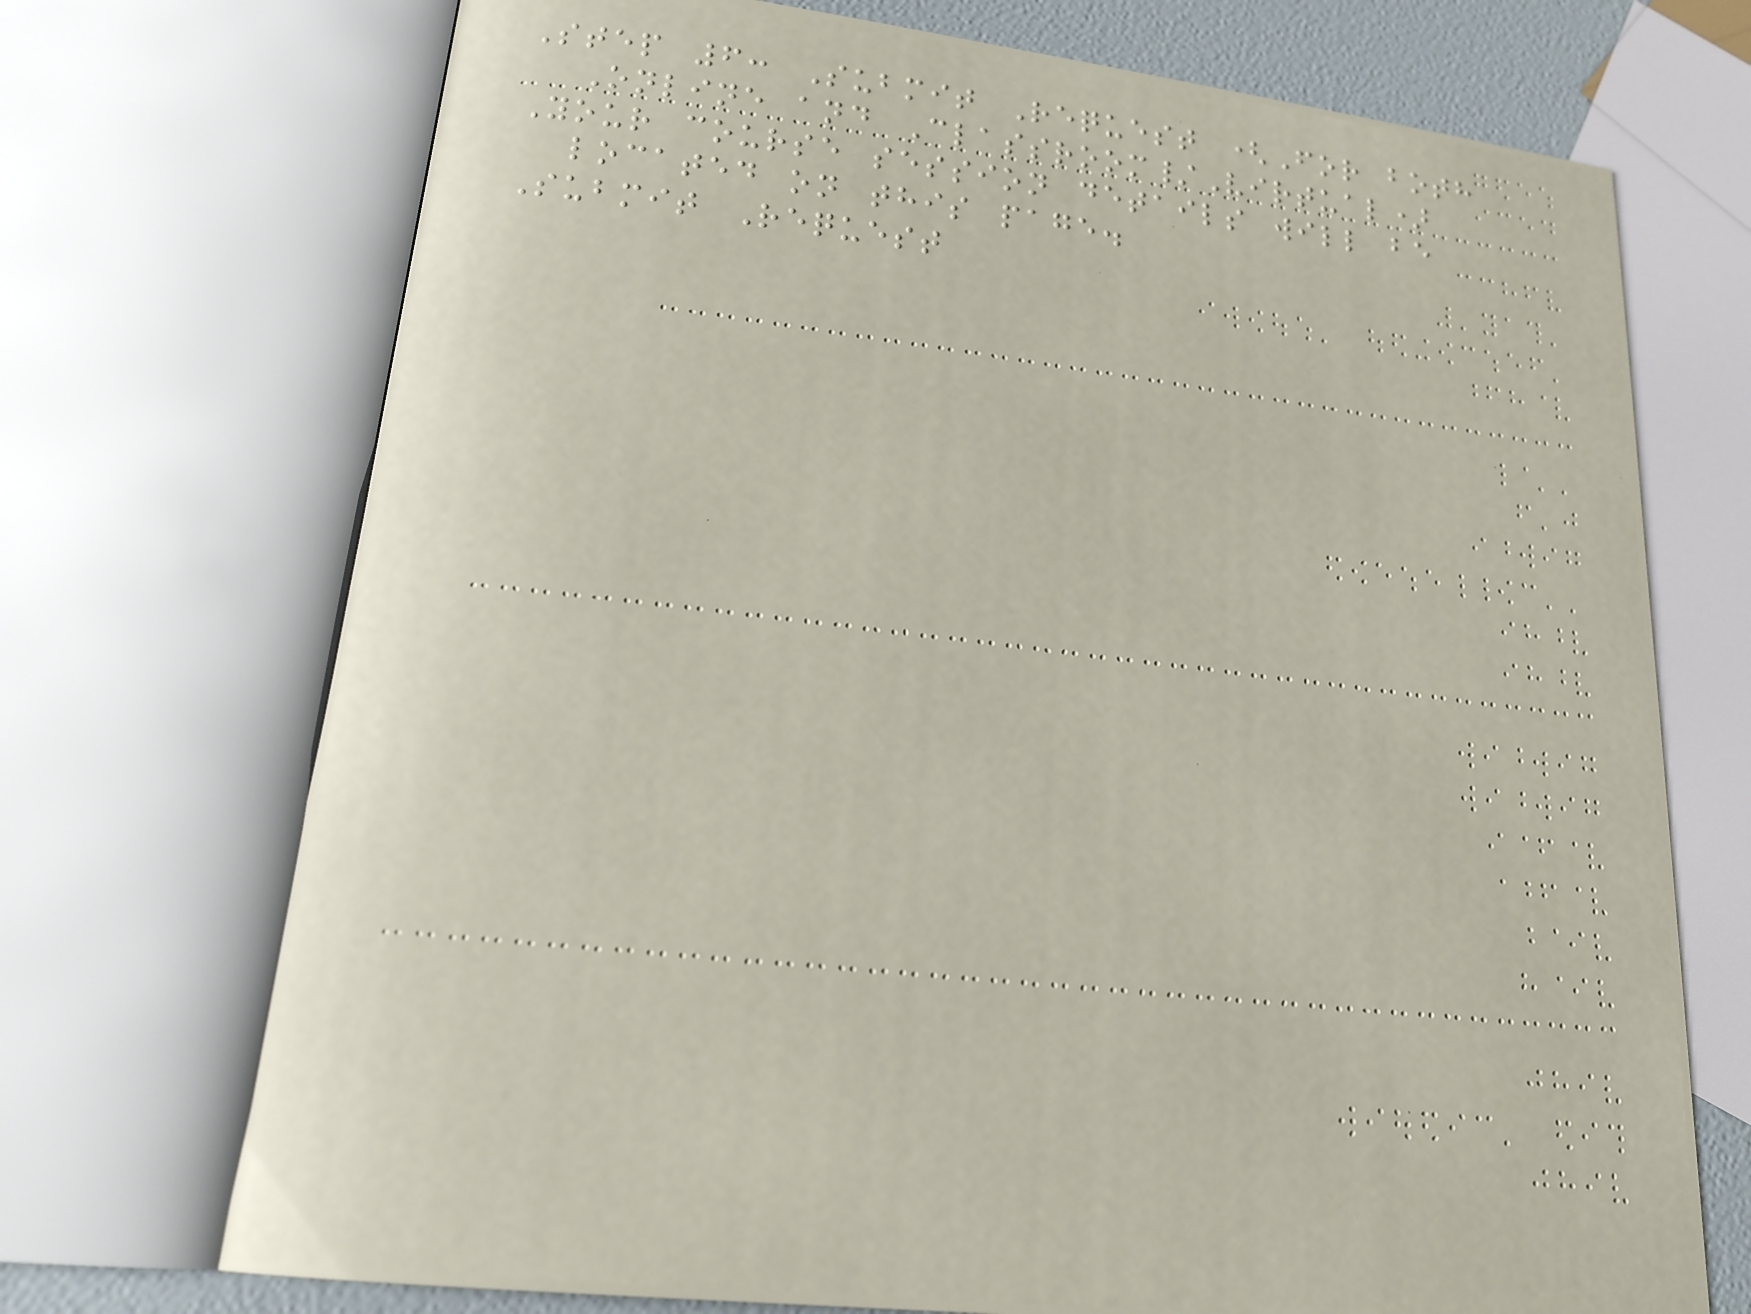Step 6: Submit Request (For both
Online and Classroom/Virtual)
Your course session details will be
located on this page.
Submit Request
